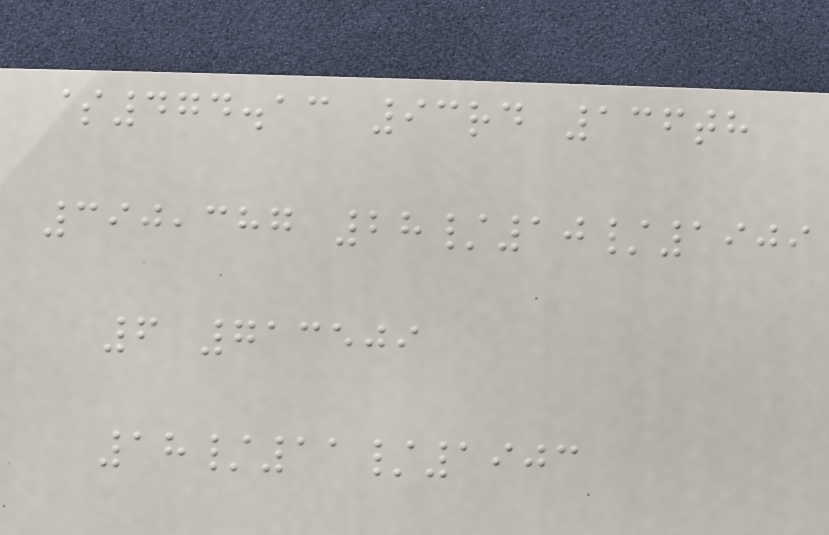$474.13 93rd 136th
390,387 28/10/1909
6 713509
18/11/1903
